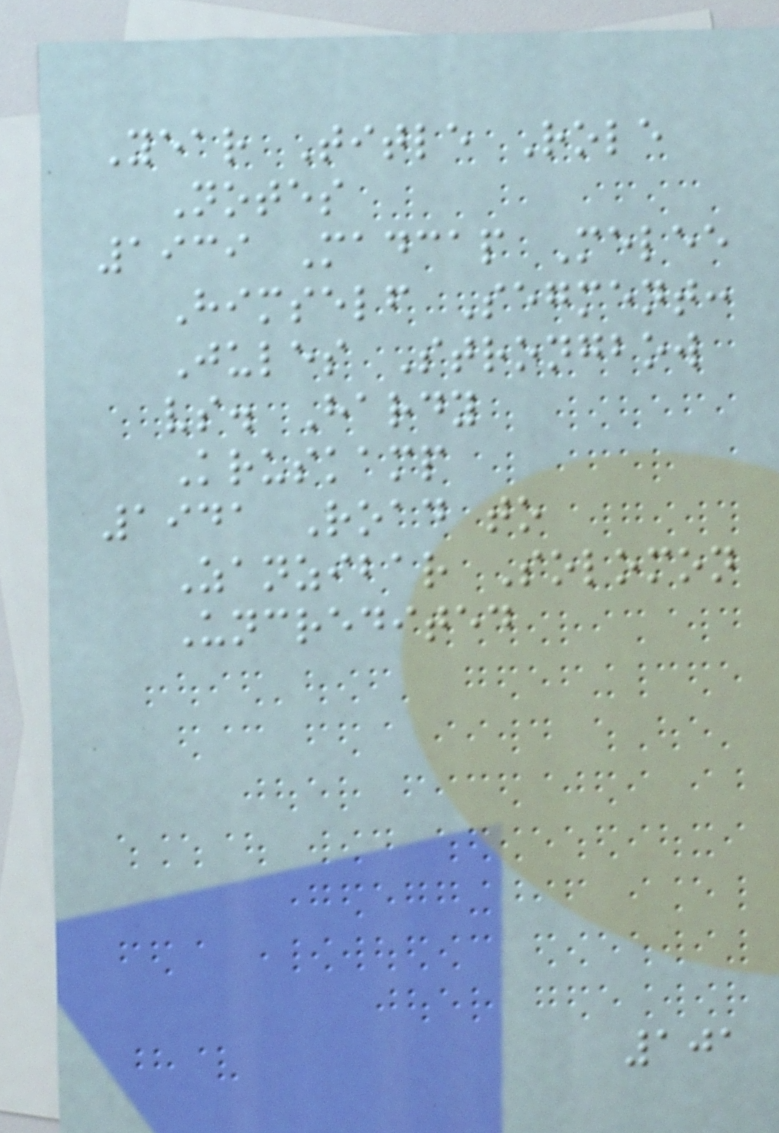Year Title Role
Notes
1939 Madcap Melee
Himself Segment:
Jules Strongbow
vs. Hardy
Kruskamp
1941 Road to
Zanzibar Solomon
Uncredited
101
